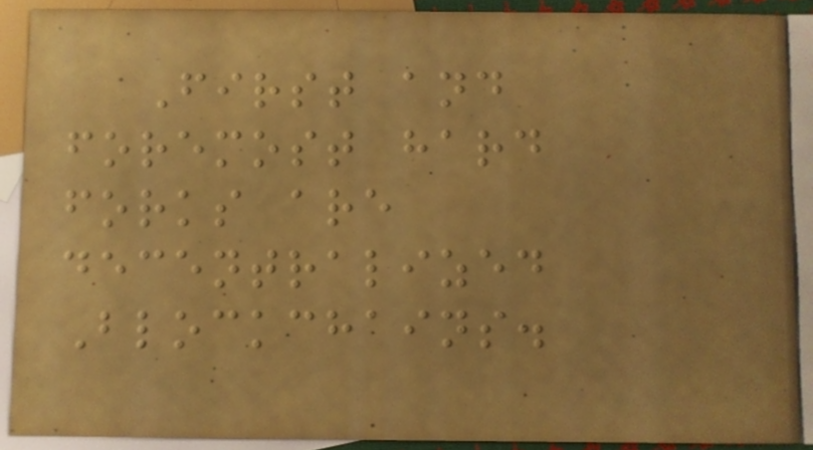First and
foremost hard
forks are
decentralized
Blockchains.
